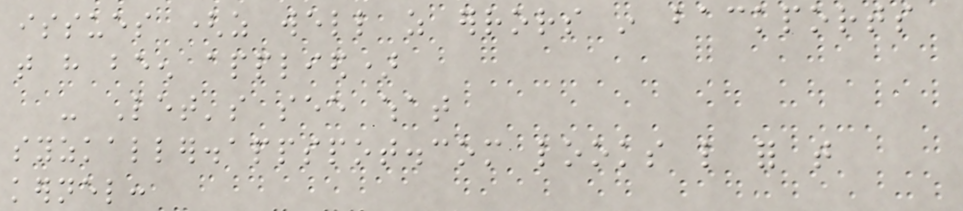issues (as well as errors in backports
that have been applied)
- Let's see what
syzkaller.appspot.com looks like for that
kernel:
